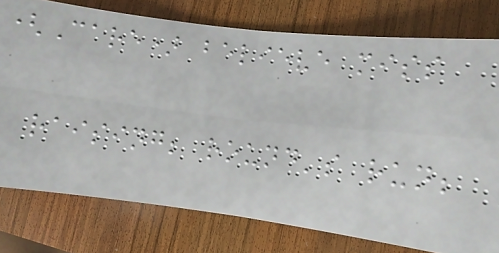(Care) believe miss
raising; round's run;
